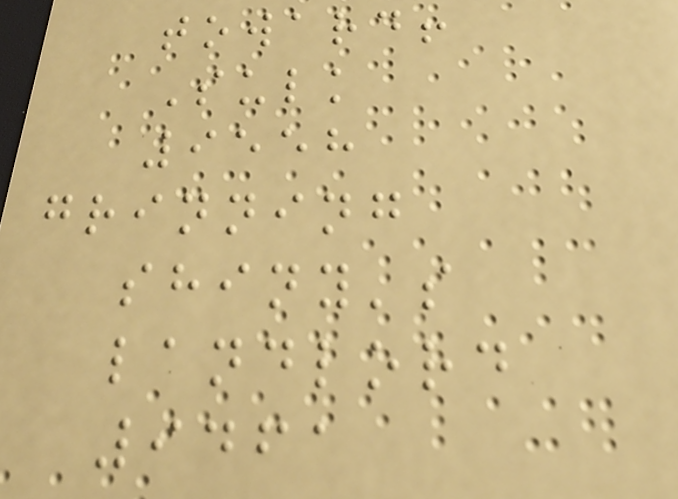toward!
Sulk
9558
grinning
shiny's
landlord
9461
